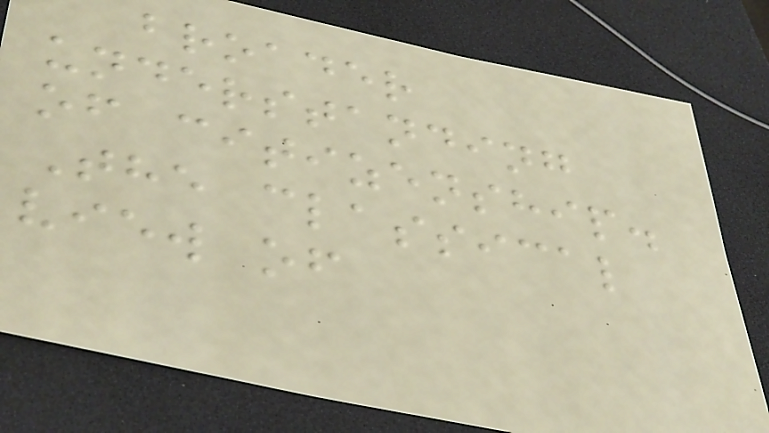broader
understanding
of citizenship.
The classical
view of
